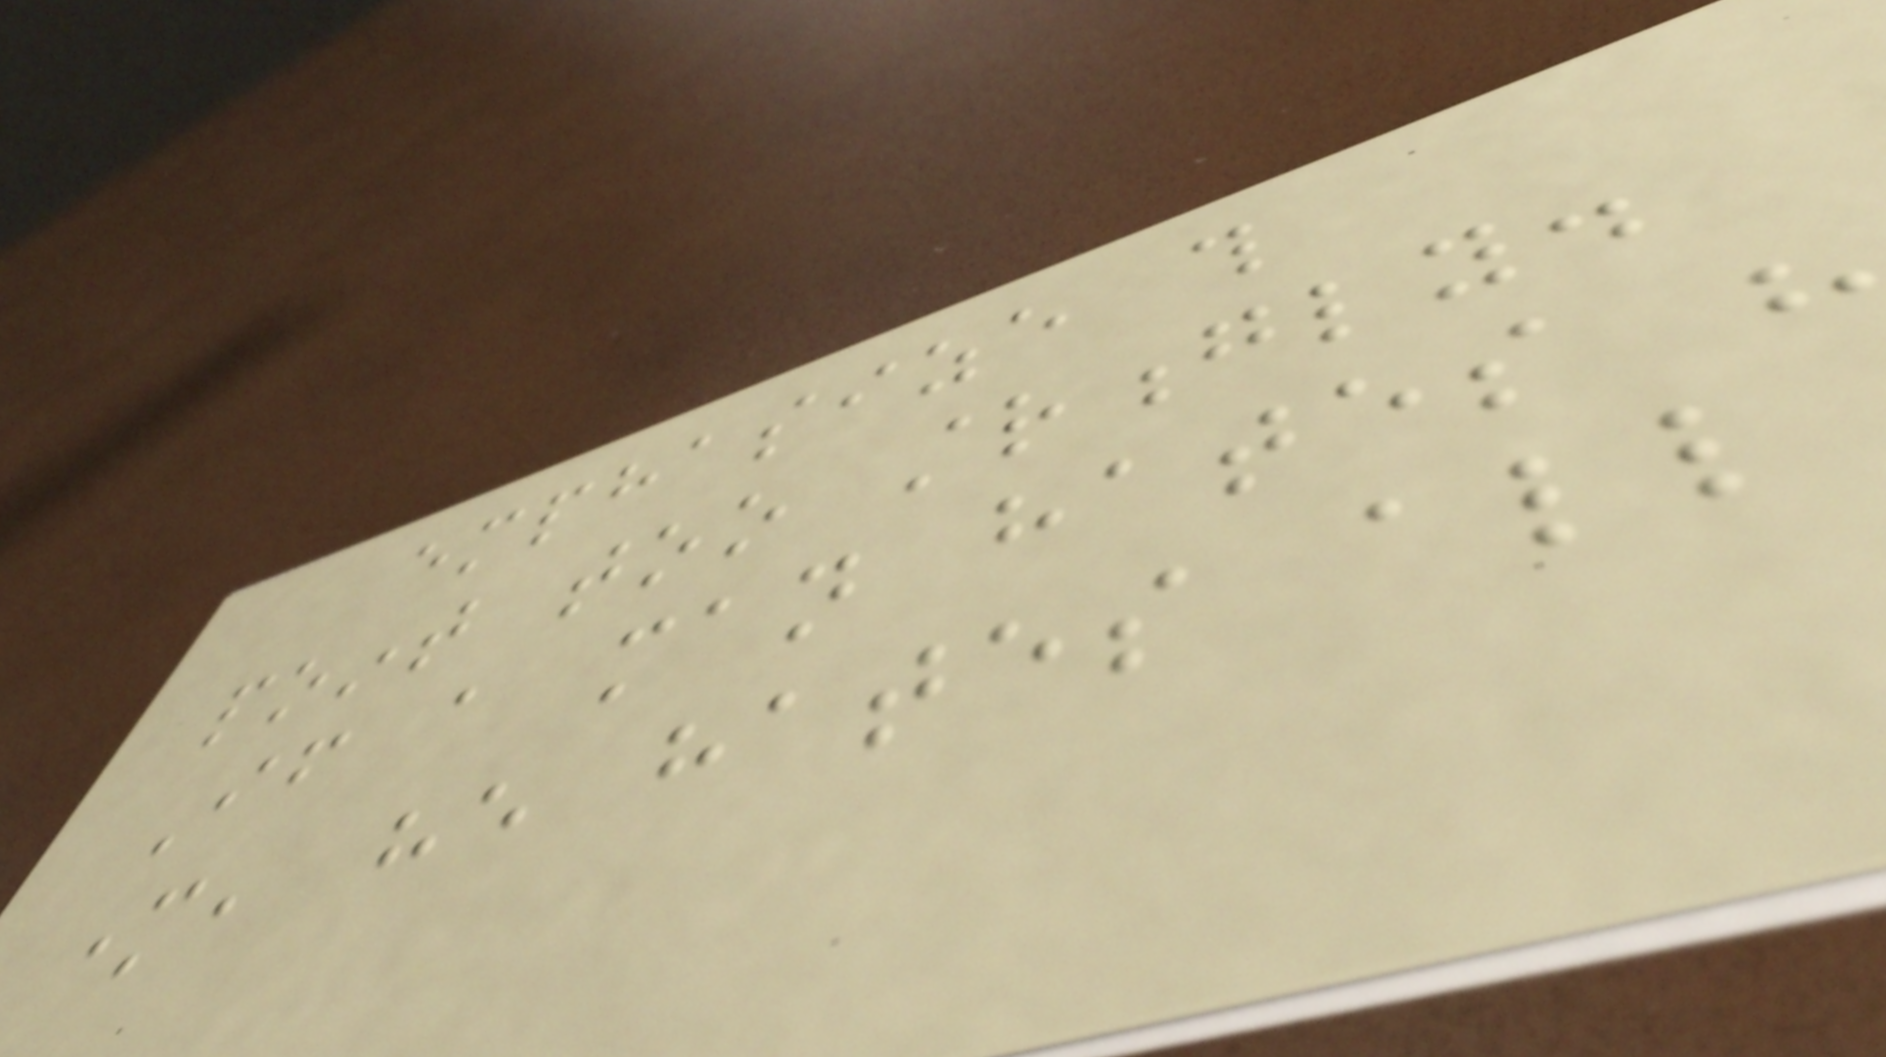emphasize this
point too strongly.
If a man hates his
mother, he hates all
